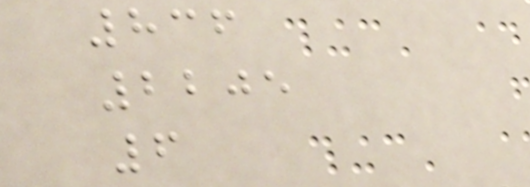836
2205
6
